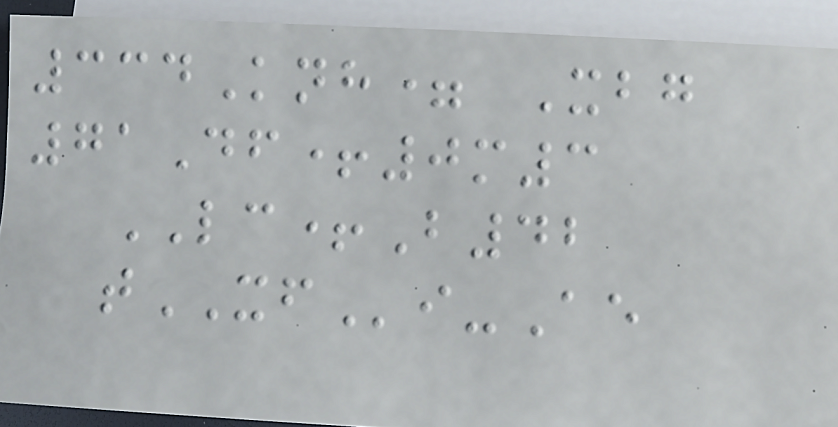334Knh= Xbg
71Df+0m3
LC+B42
tXFi-Ae
